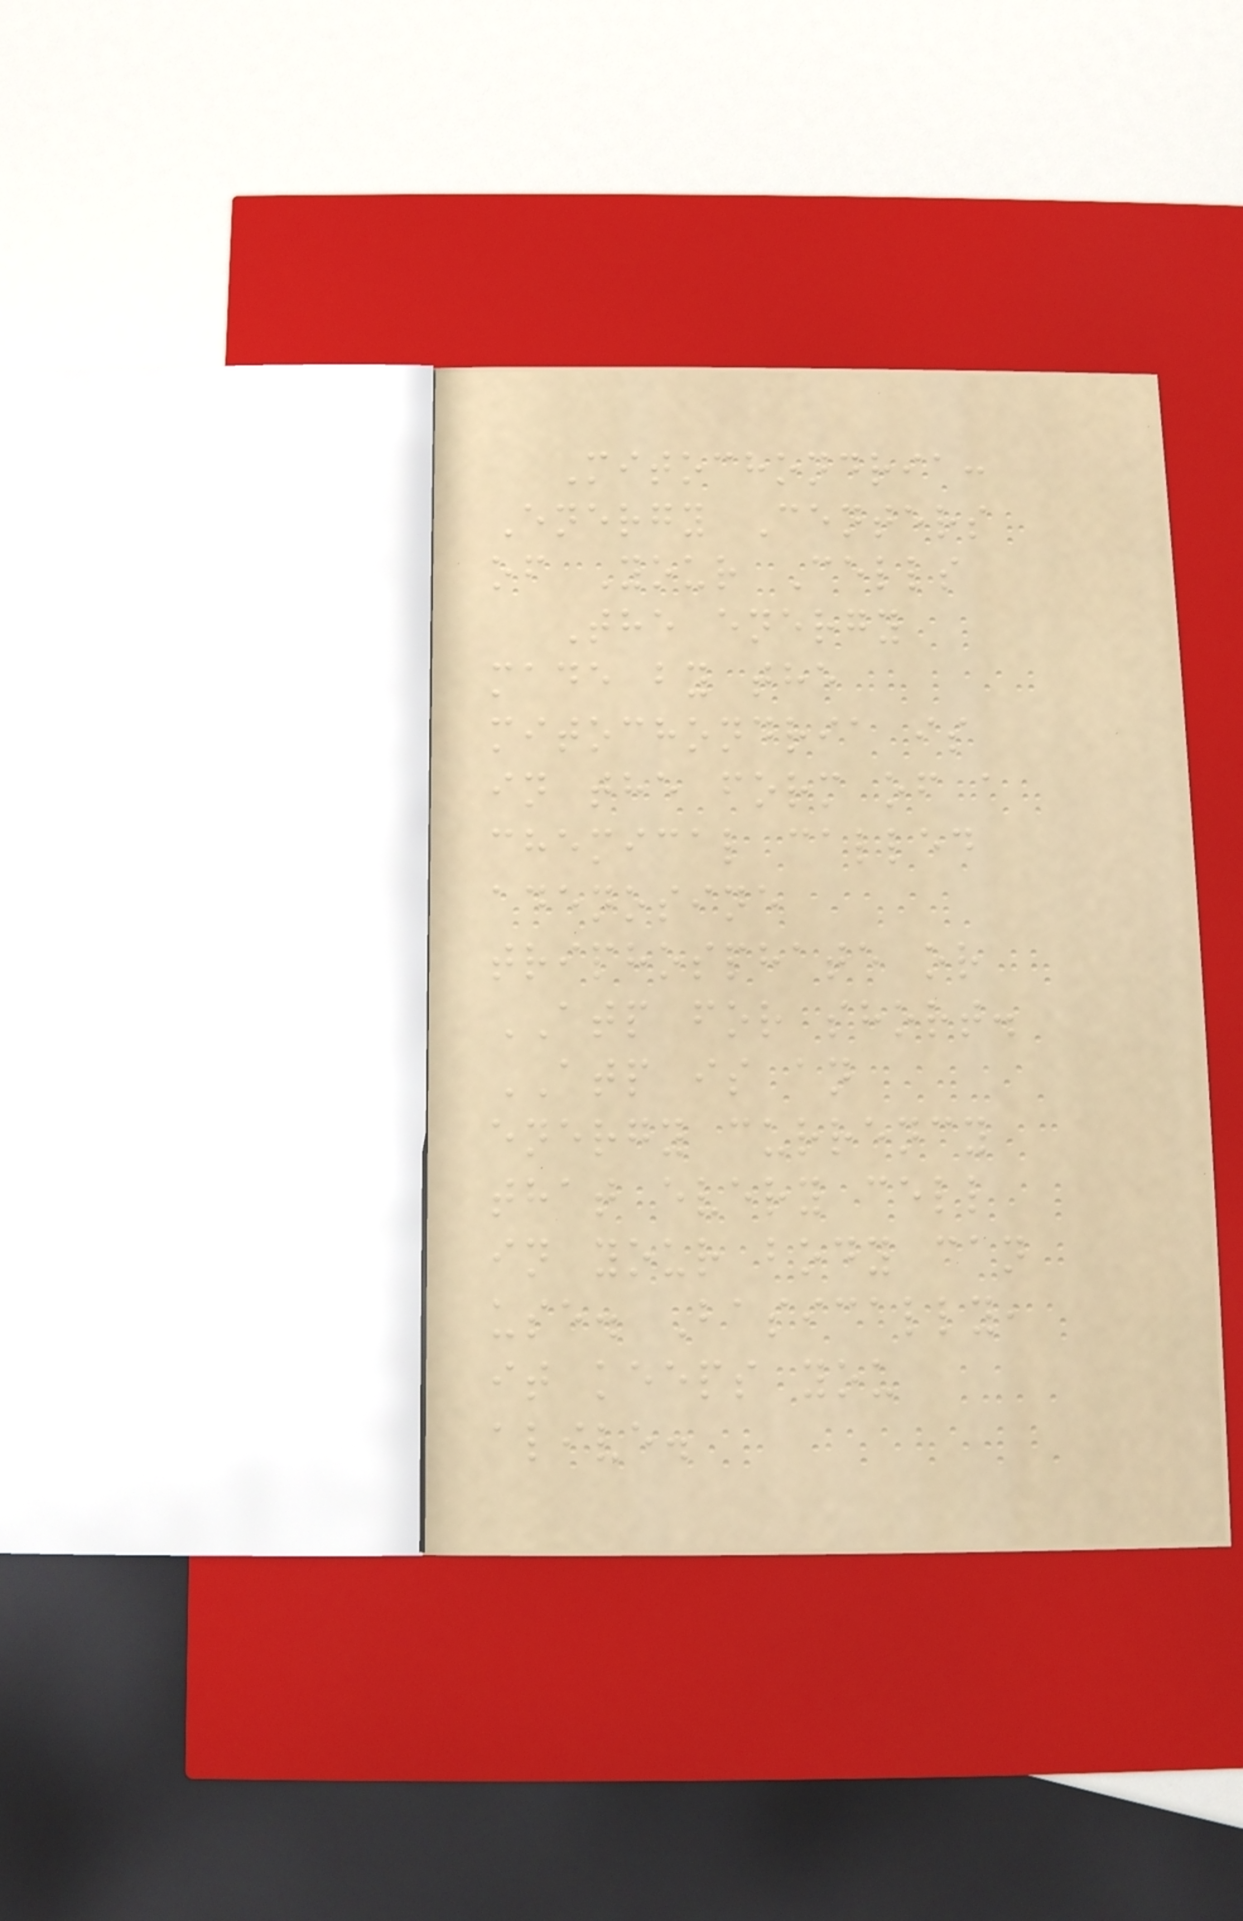Mitochondria:
Energy Centers
of Your Cells
The energy
made by the
mitochondria is
in the form of a
chemical called
adenosine
triphosphate or
ATP for short.
ATP is an
energy currency
that every cell
in your body can
use. Basically,
it keeps you
alive.
